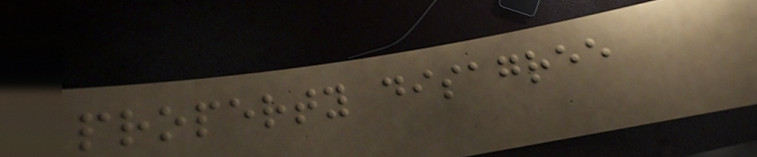property disagree
